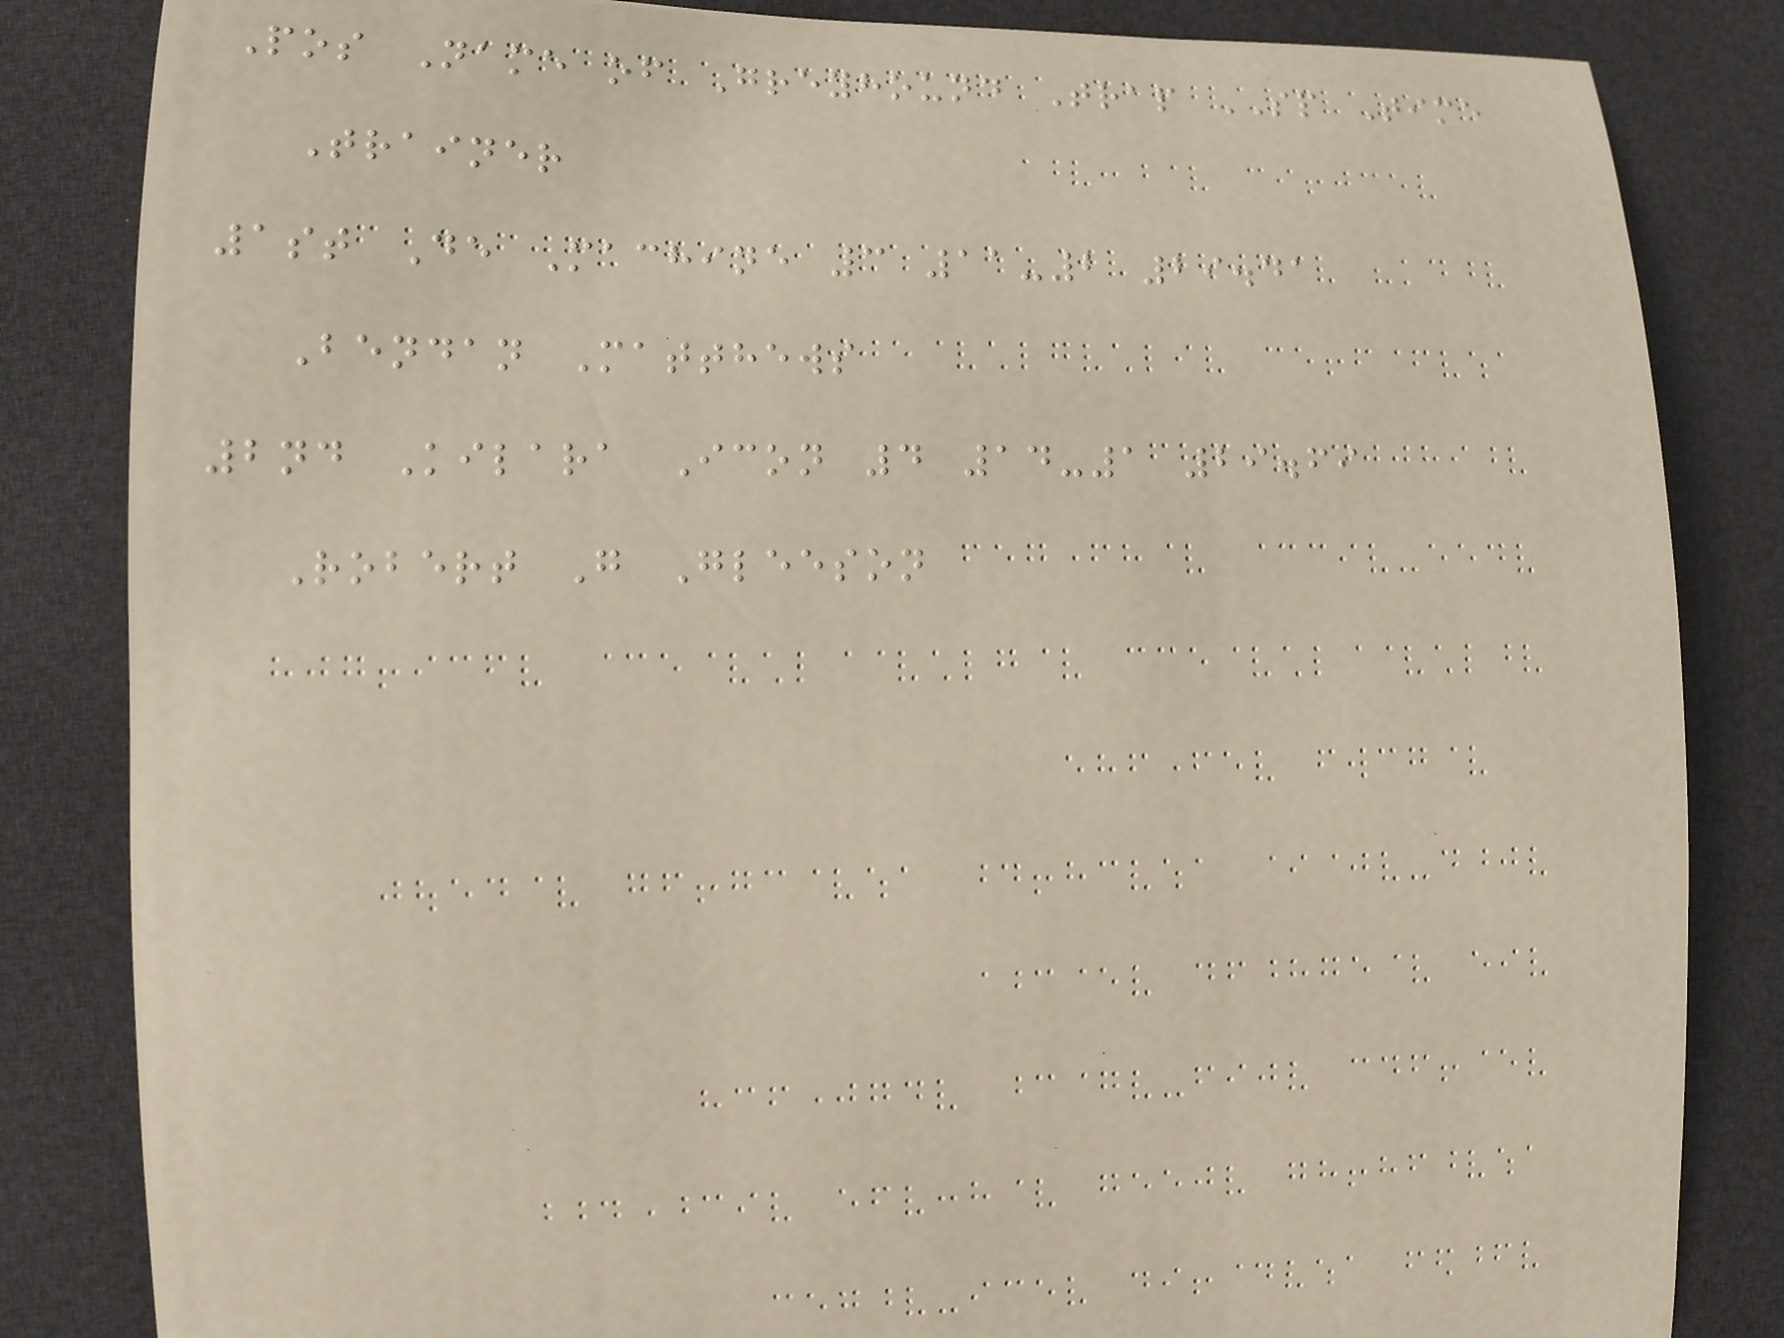Pos Name of Greyhound Trap SP Time
Trainer
1st De Machine 3 11-2 29.41
Bendan Matthews
2nd Kilara Icon 4 14-1 29.69
Robert G Gleeson
